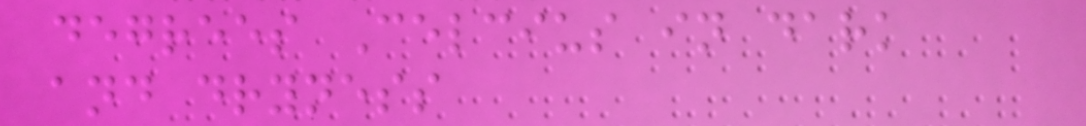degrees Celcius in dark
and dryness
